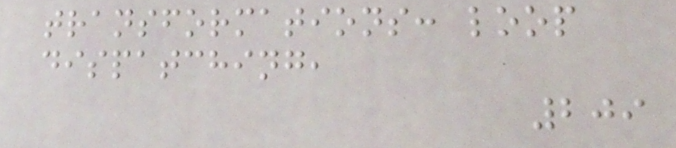transformations: loop
dispatching,
209
